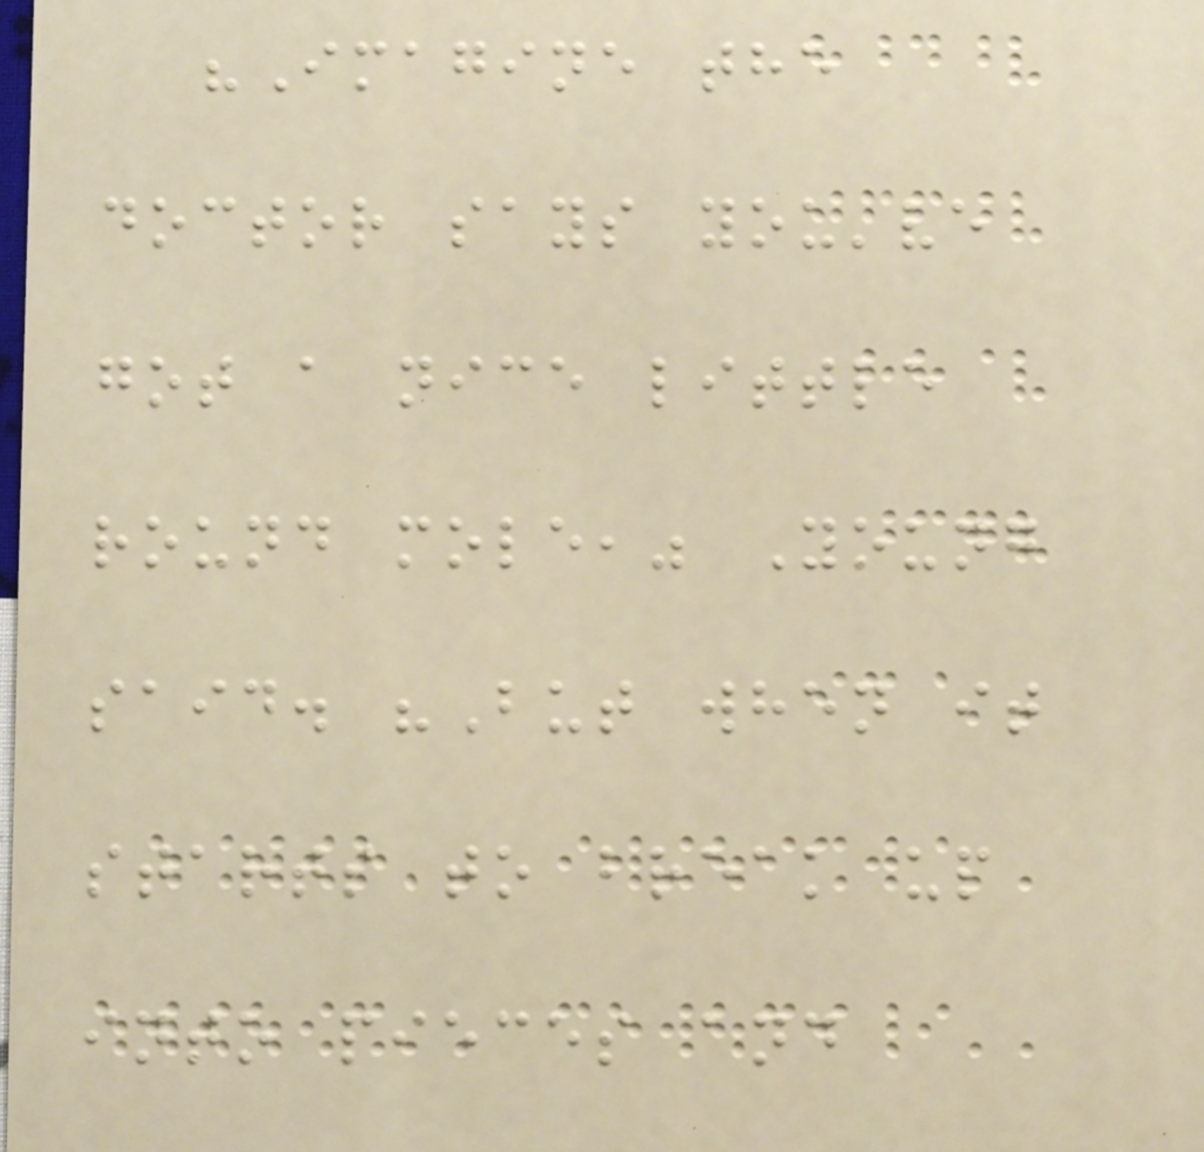"Imagine the
doctor says you've
got a nice little
round mole," Young
said. "But when it
starts to break up
into pieces and
